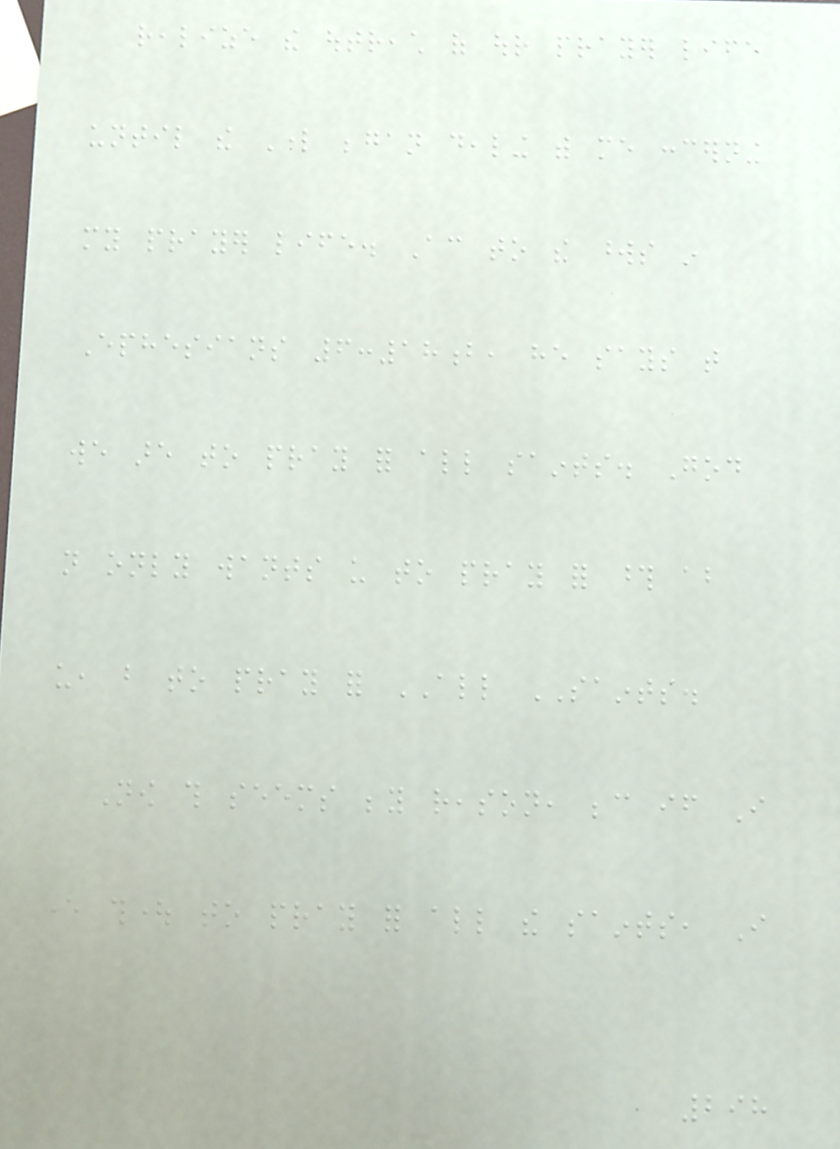realize the outreach of our prayer life
until the Lord began dealing with me concerning
my prayer life. According to the words in
Ephesians 6:18b, he says that
we are to pray for all saints. God
not only wants us to pray for those about
us, but to pray for ALL SAINTS.
Now this seems beyond reason, because if I
ever thought to pray for all the saints, I
298
